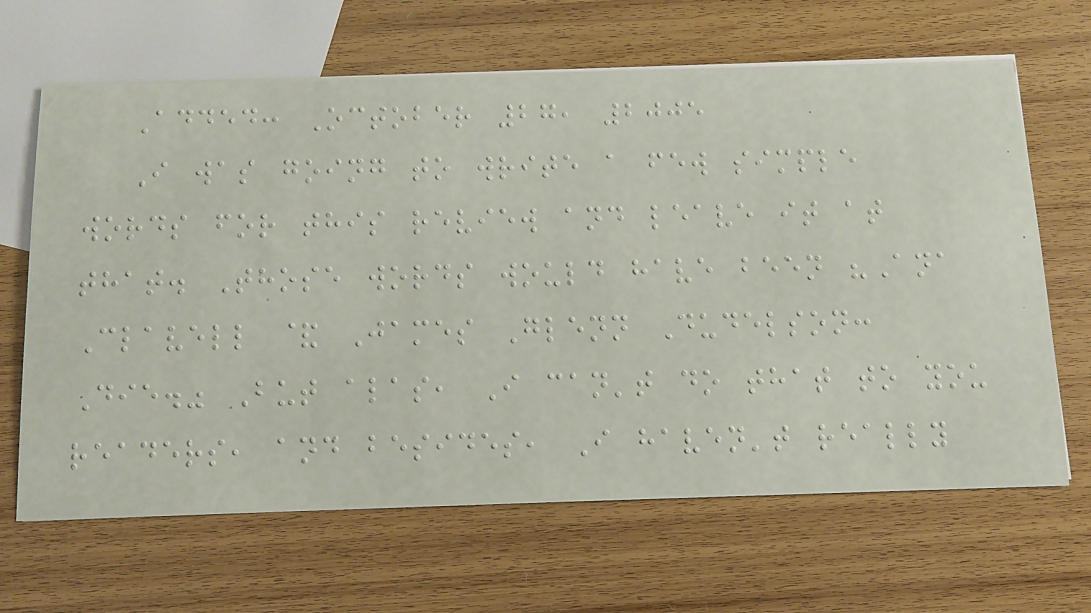Added: October 27, 2005
I was going to write a few simple
words for this review and leave it at
that. Those words would have been "Ana
Clavell & James Glenn Dudelson:
Die." But alas, I can't do that to you
readers, and besides, I haven't really
